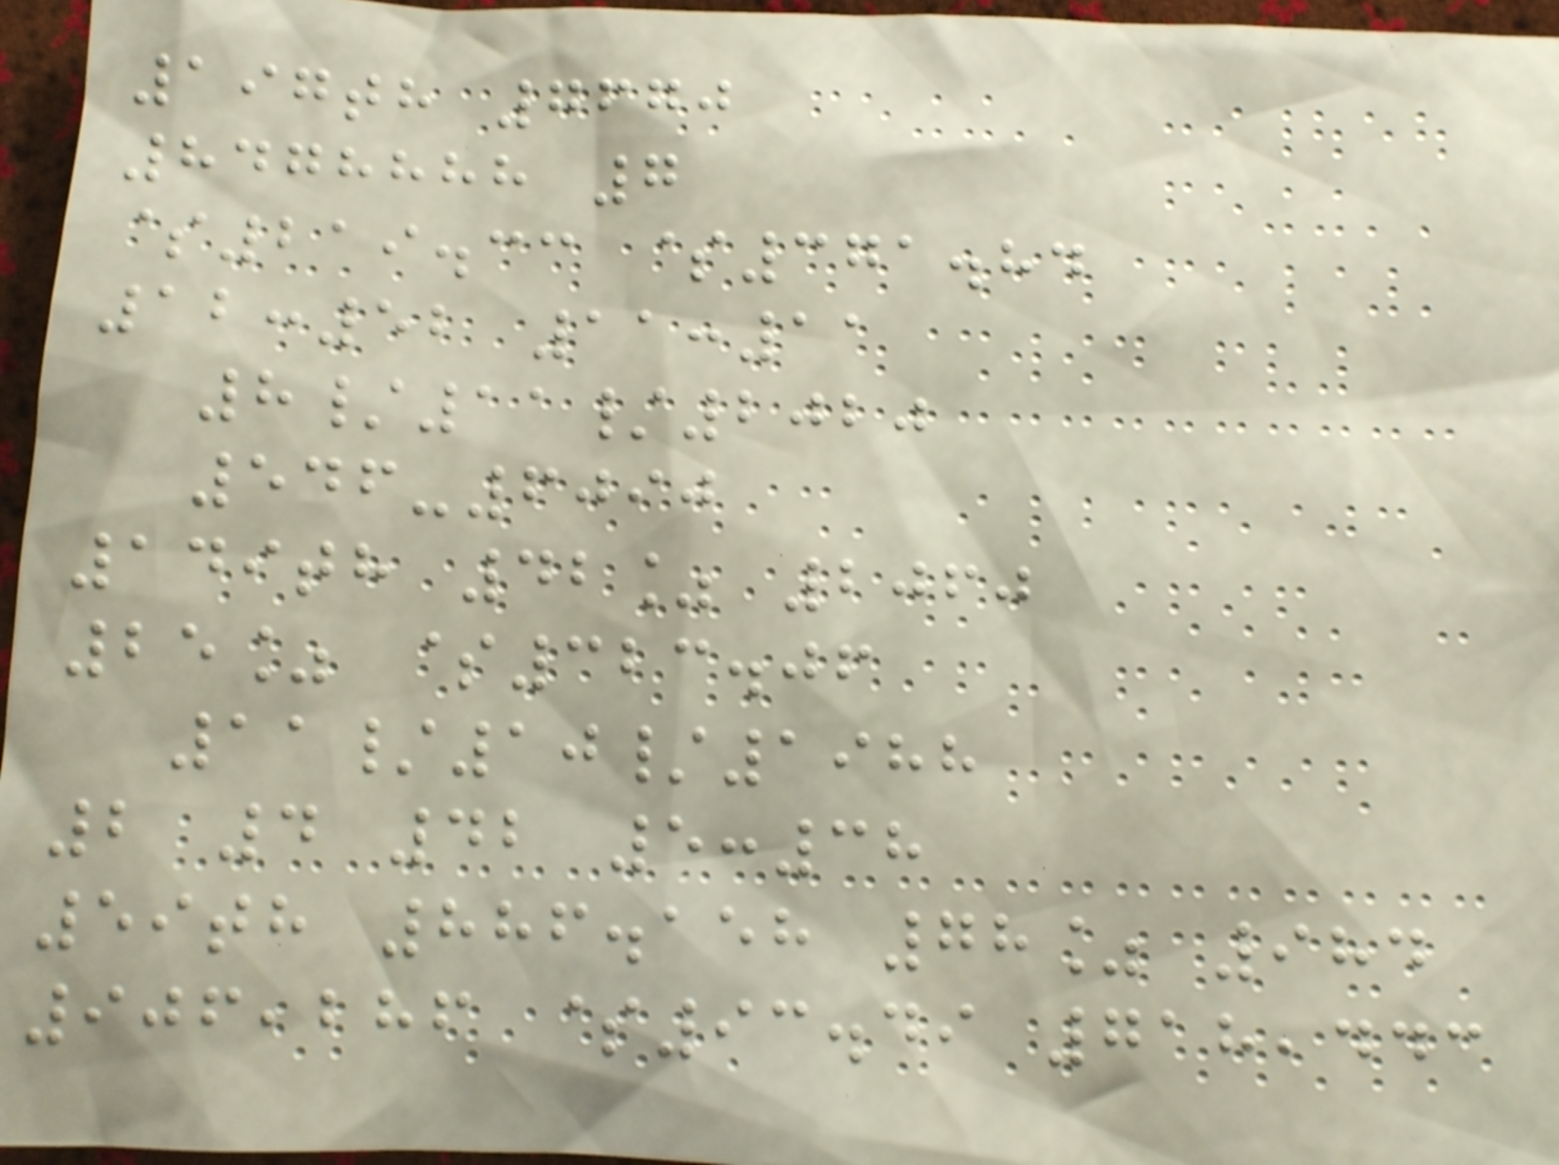197th 7670
8478888 7
$219.33 $371.84
12:52 11:11
8/11/2020
546-6090
149th 42% 2060
25% $323.06
11/10/1988
2 4 42 5:38
59th 886.158 78% 984
906,286 $93.49 718,443
